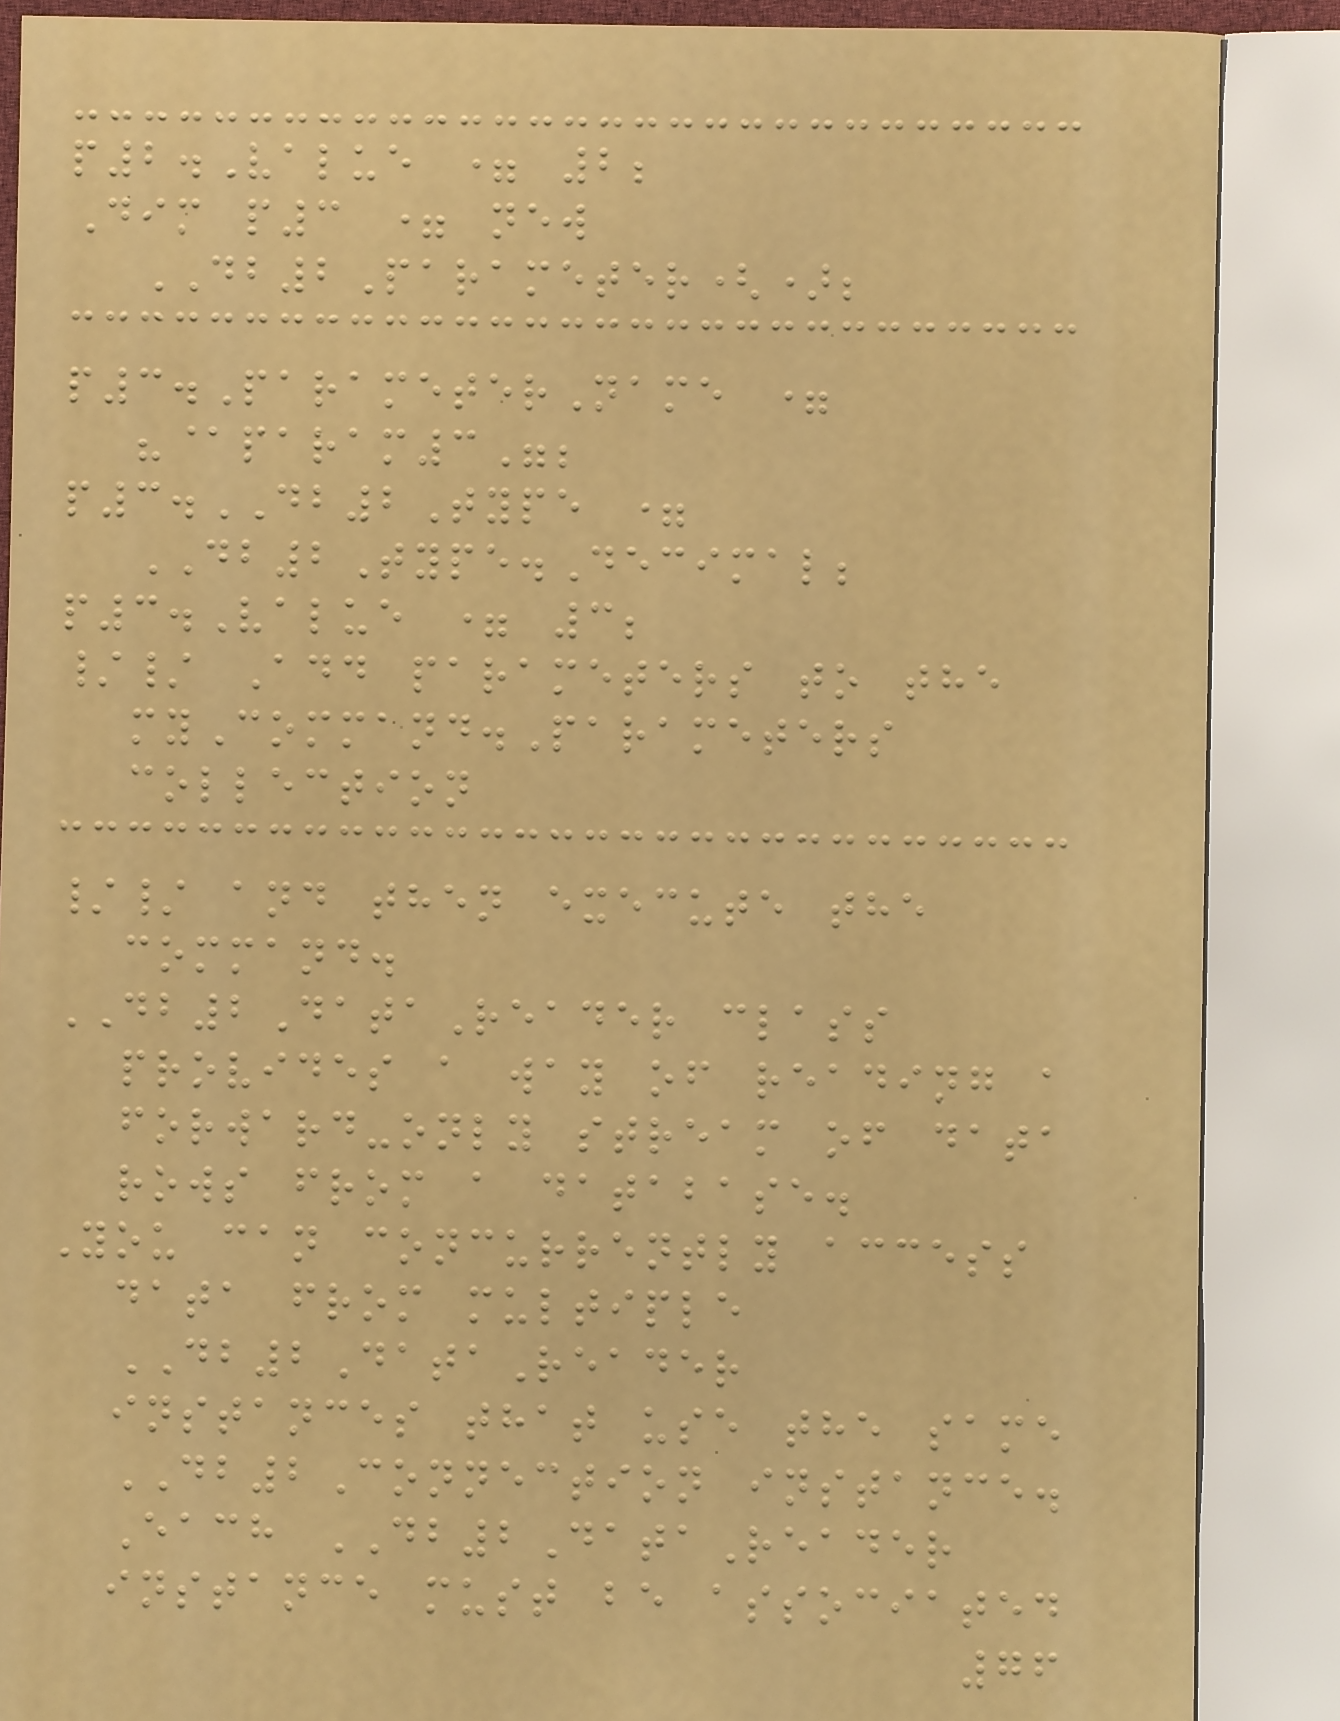p2.Value = 2;
Dim p3 = new
DB2Parameter();
p3.ParameterName =
"@param3";
p3.DB2Type =
DB2Type.Decimal;
p3.Value = 3;
// Add parameters to the
myCommand.Parameters
collection
// and then execute the
command.
DB2DataReader class
provides a way of reading a
forward-only stream of data
rows from a database.
You can concurrently access
data from multiple
DB2DataReader
instances that use the same
DB2Connection instance.
Each DB2DataReader
instance must be associated
76
